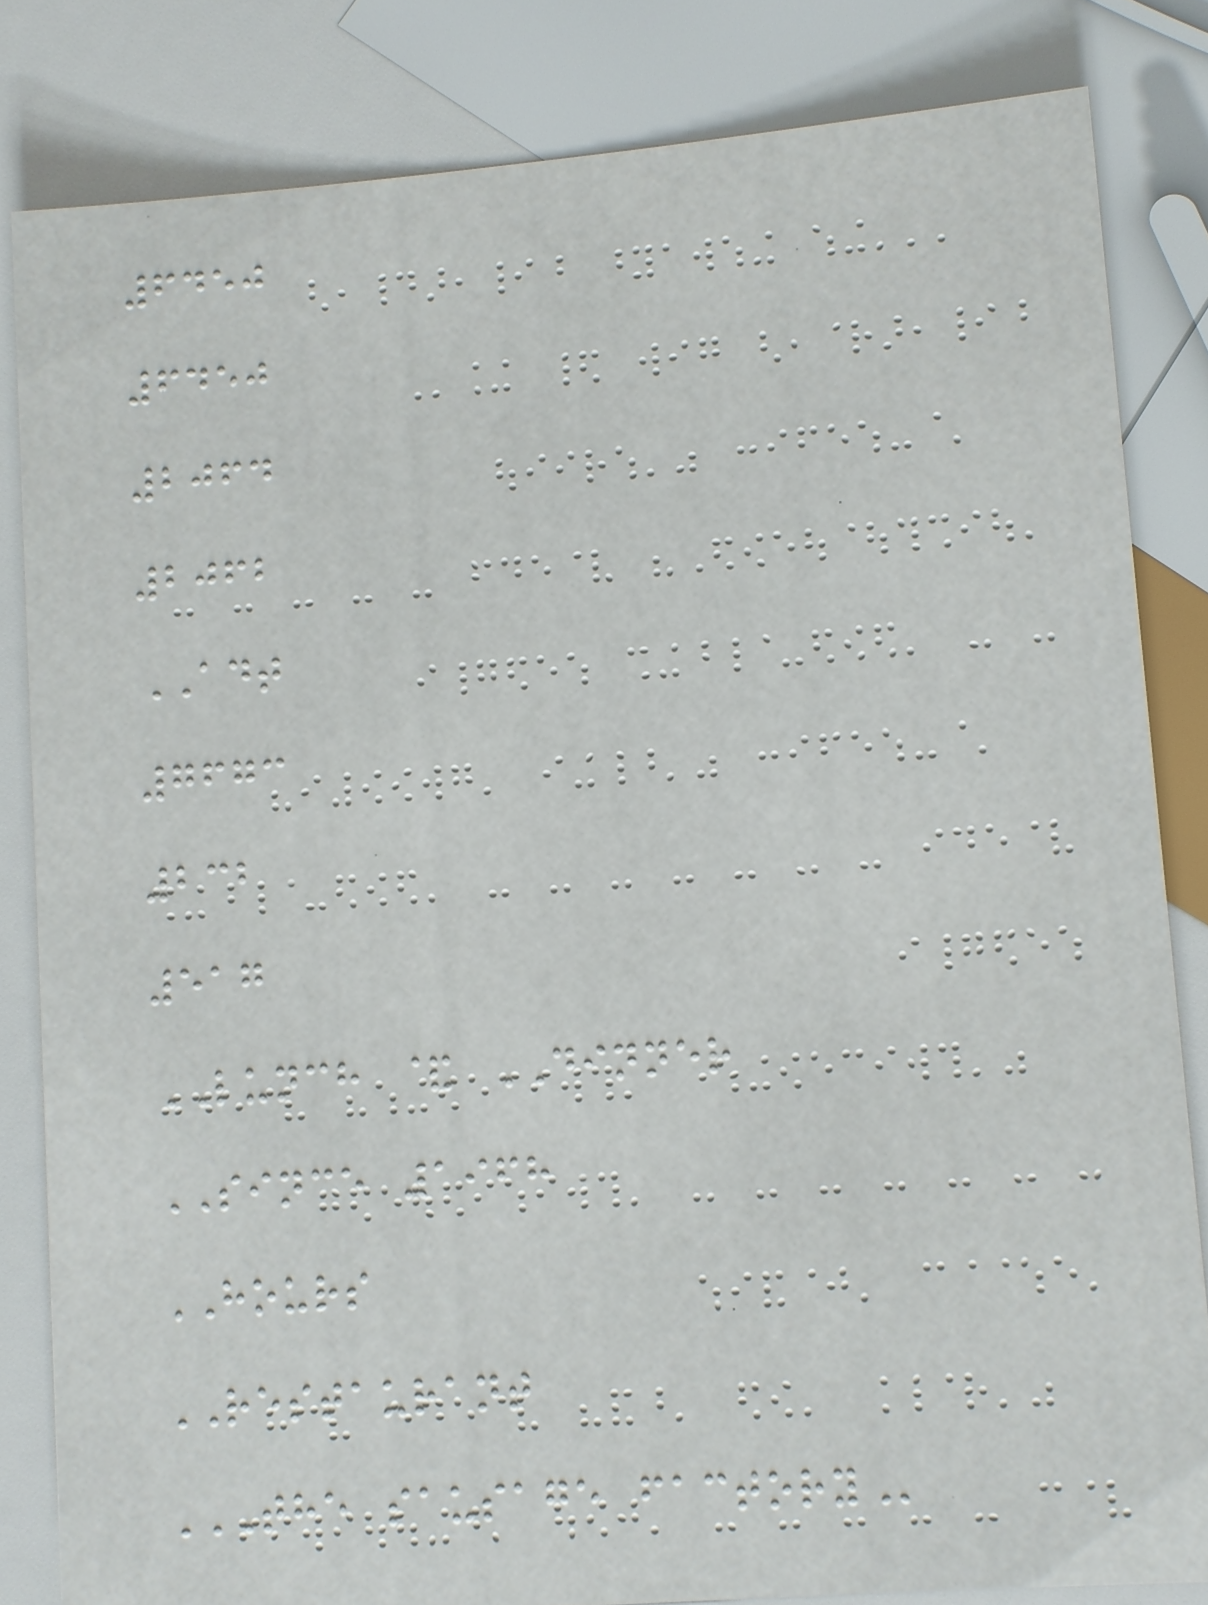6450
6450
2064
2062
ADT
7673
232
517
LUNCH & DINNER
SINCE 1968
HOURS
RESTAURANT
THE SAUSAGE FACTORY
